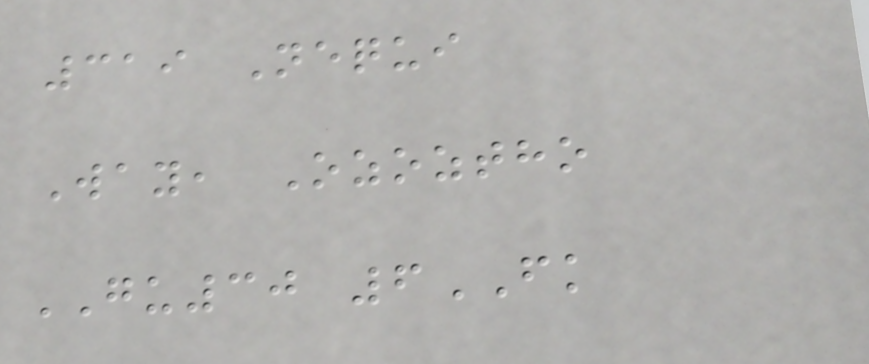319 Nequi
Way, Ozoztho
GU30 6FK
